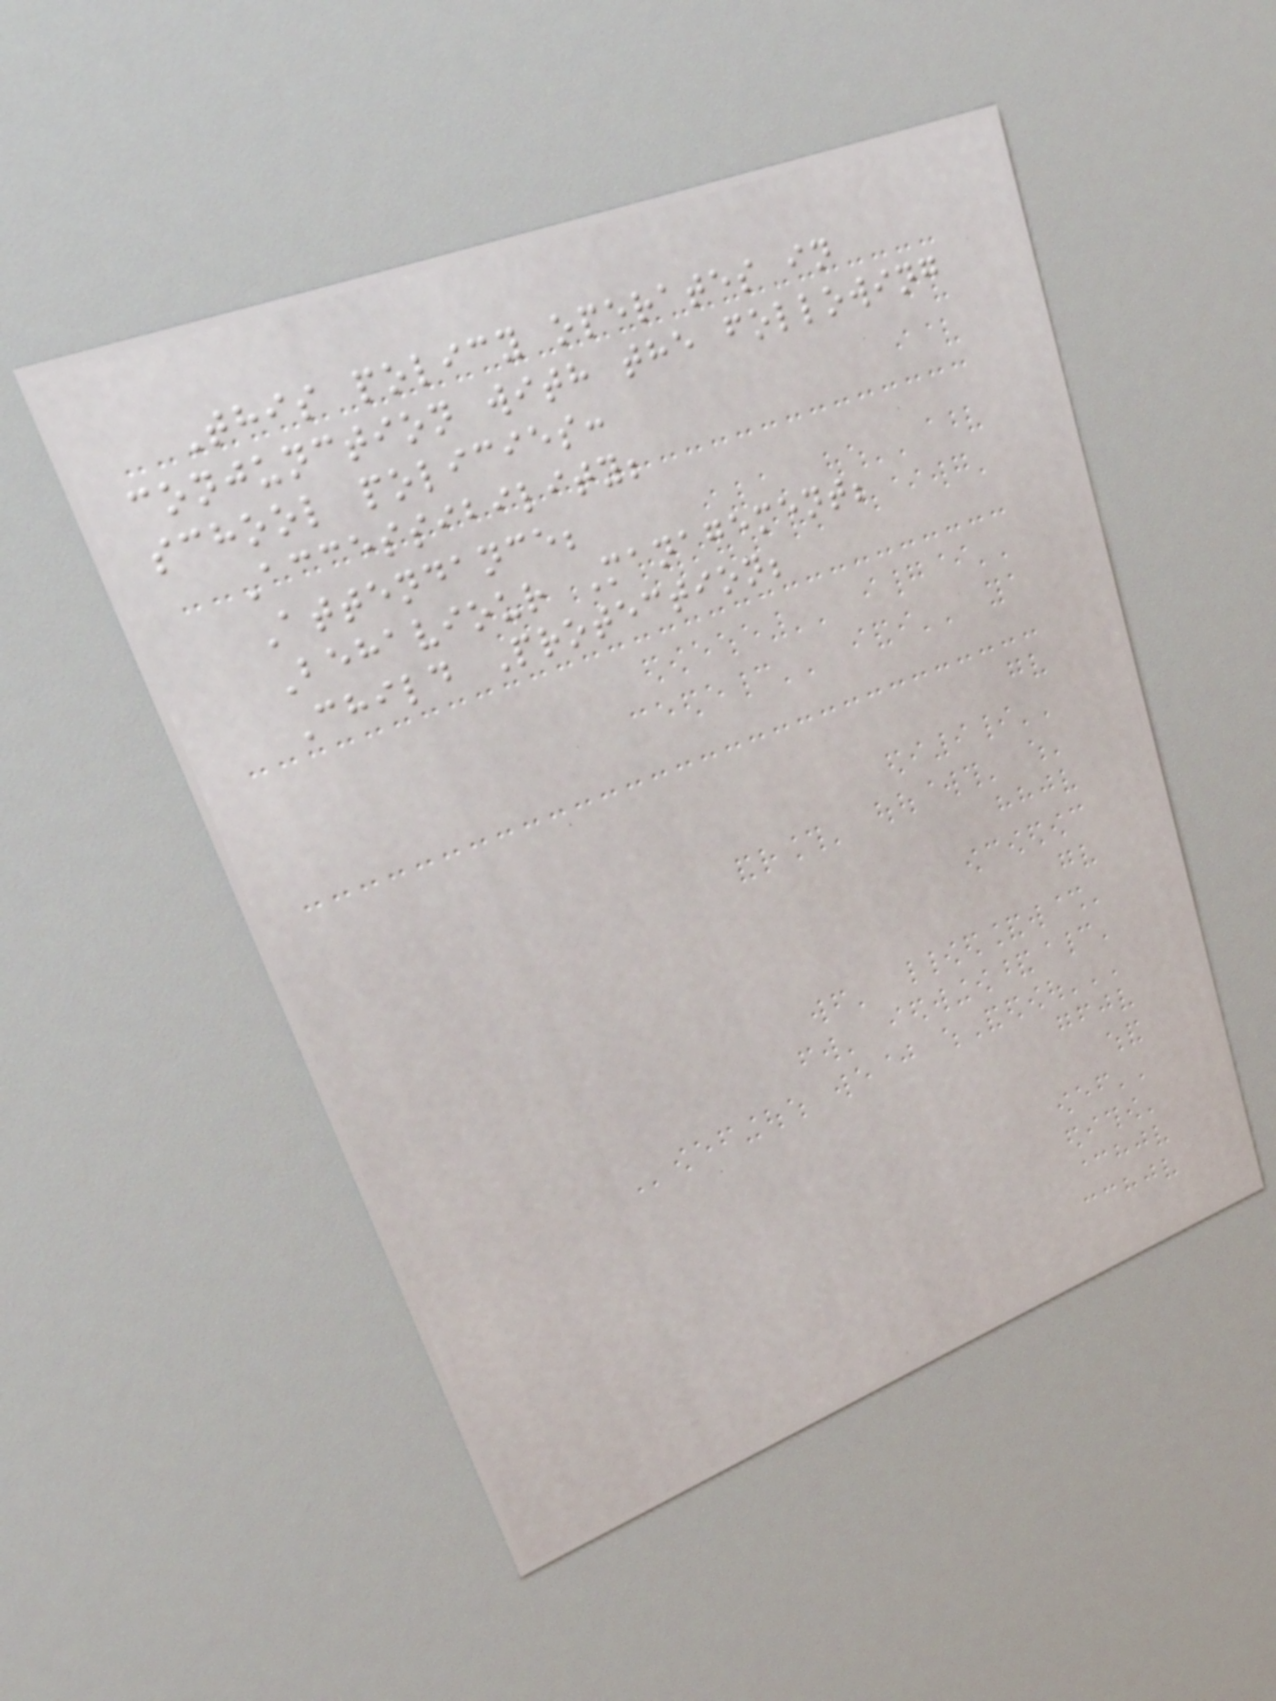This policy operates in
conjunction with the following
school policies:
Accessibility;
Attendance;
Behaviour Management;
Child Protection;
